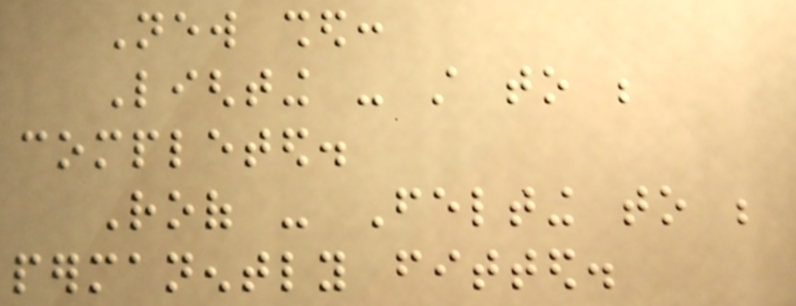New shed:
Lighting - still to be
completed.
Roof - Felting to be
permanently fitted.
